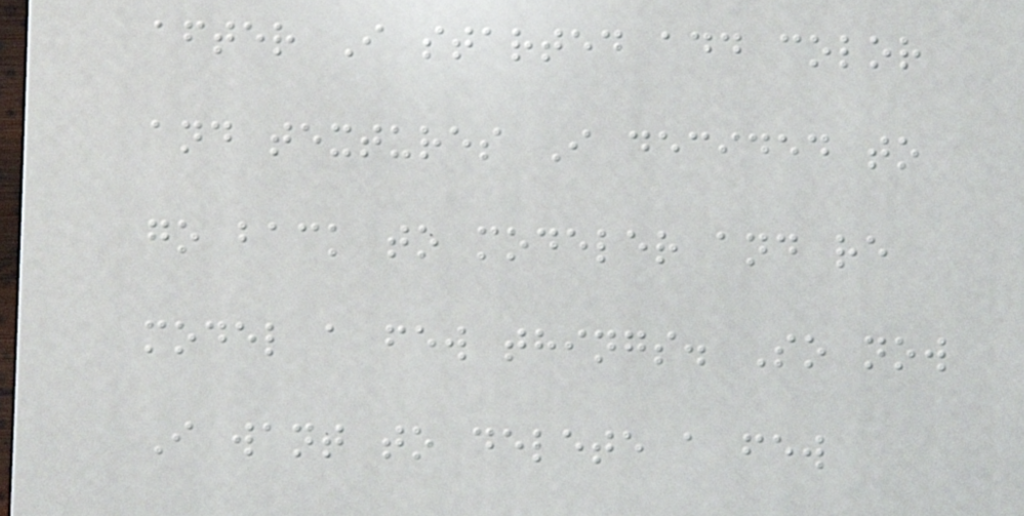after I started add color
and textures I decided to
go back to modeler and re
model a few things. So now
I want to delete a few
